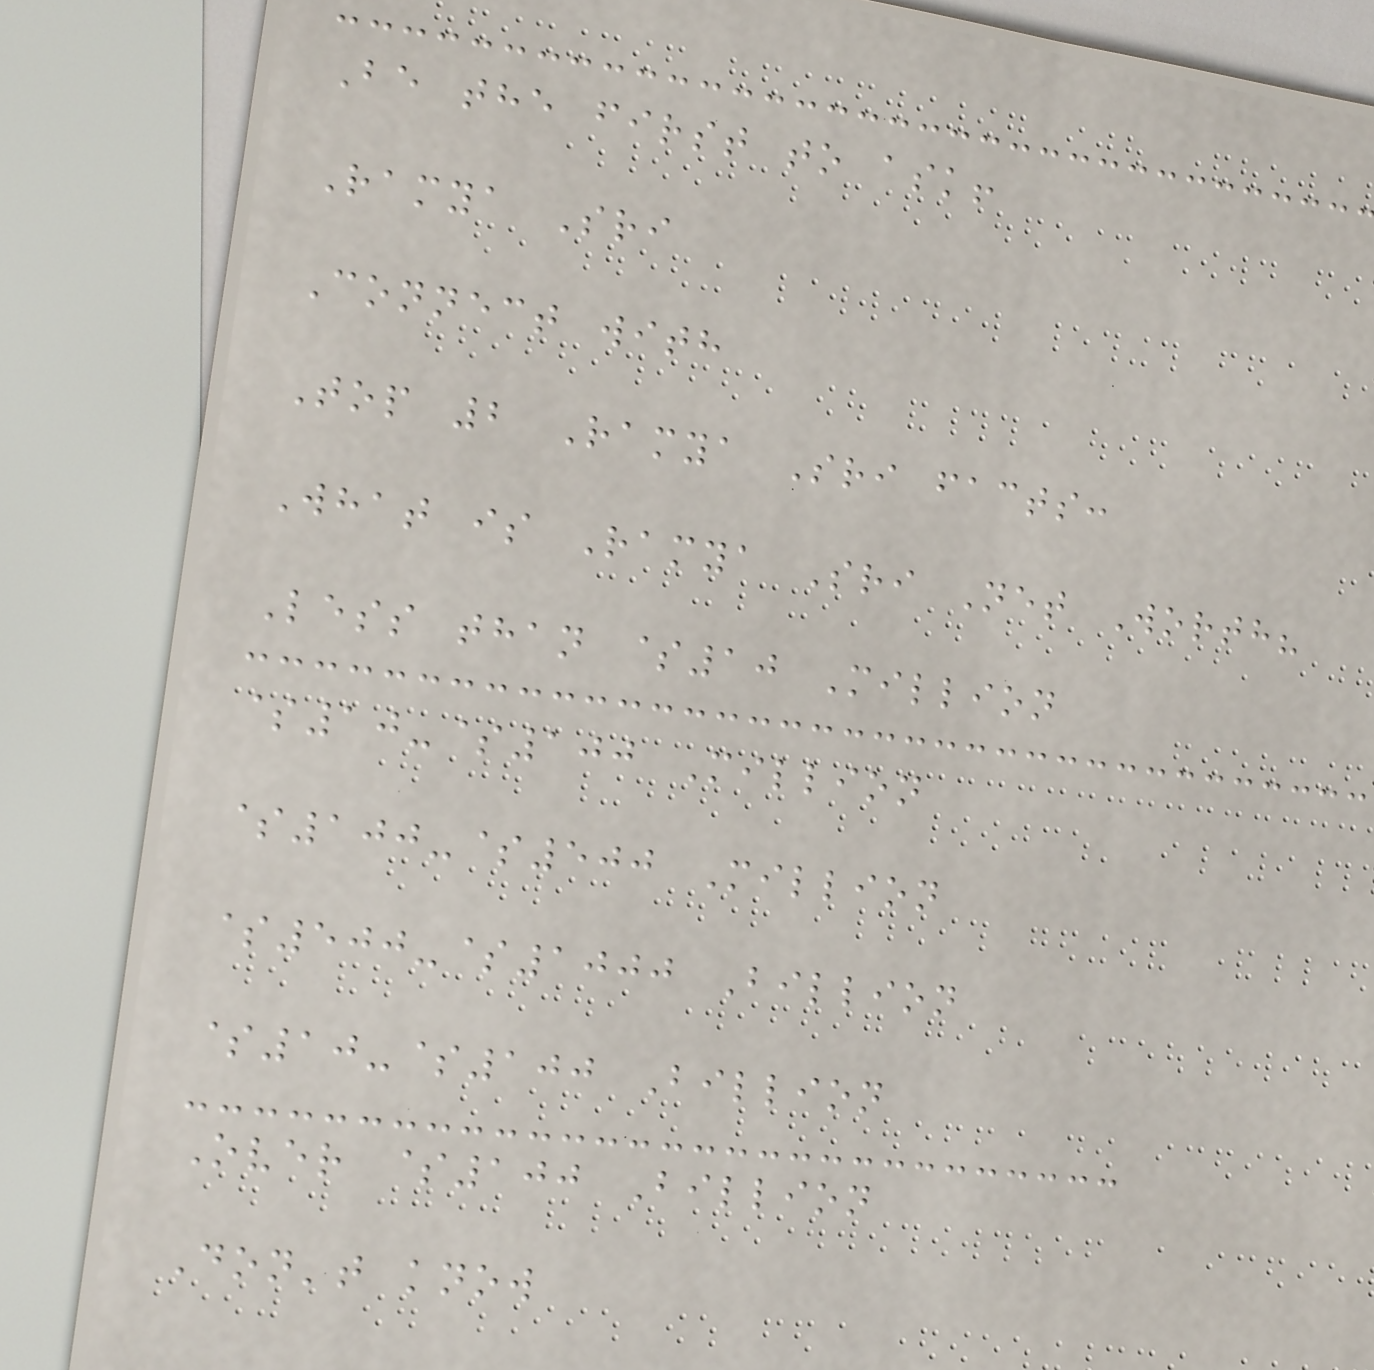Be the first to ask!
Ramya Sri
Connect with
Top 2 Ramya Sri facts:
What is Ramya Sri Net Worth?
Less than $10 Million
$10-$100 Million
$100-$500 Million
$500-$1000 Billion
$10-$100 Billion
Over $100 Billion
Don't know
